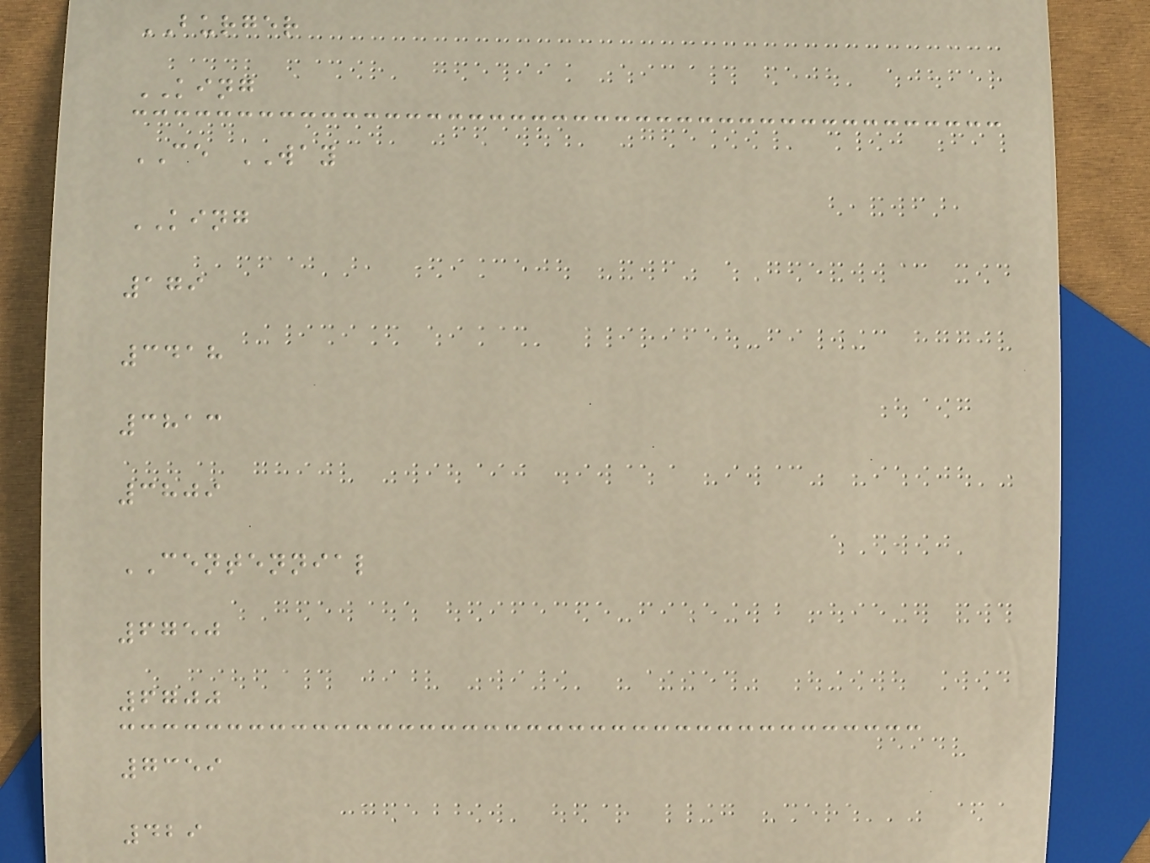BURGER
KING
CE WAY
KING
179
3418
3813
3809
CENTENNIAL
6750
6700
7359
429
